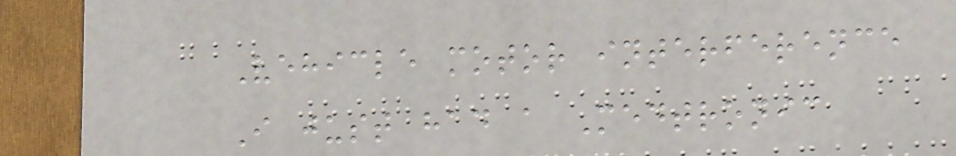Vehicle motor interference
I just had a Medtronic
